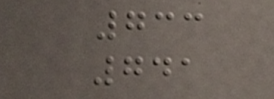733
741
